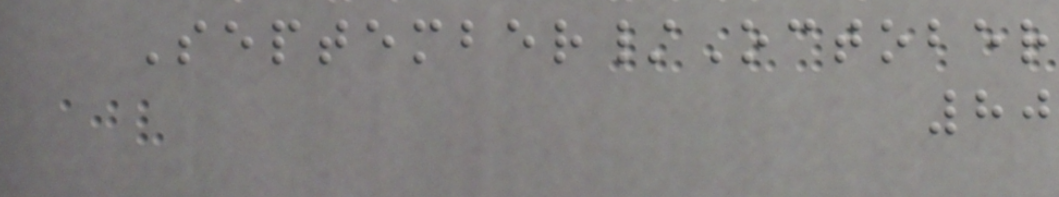September/October
80
